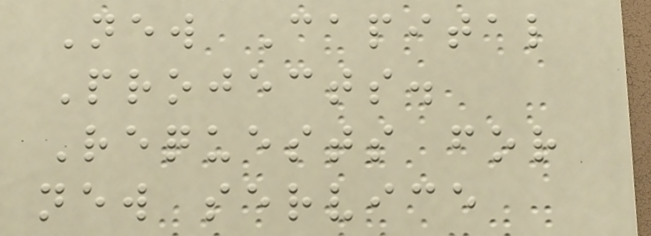New Capital
Projects.
Requests for
new service
